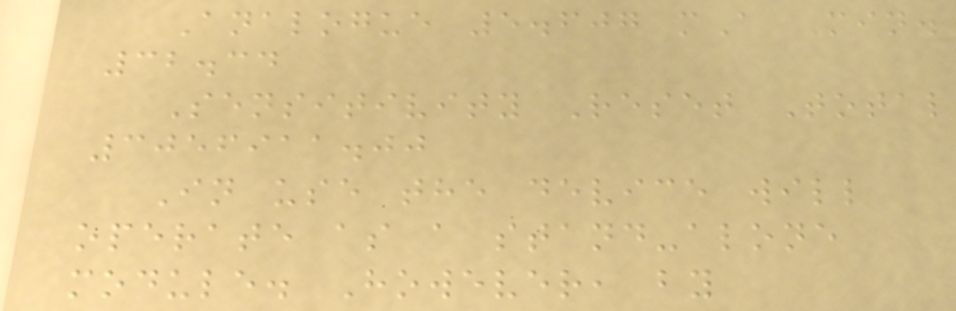Analogue 5.607 mA Min.
32.34
Sensitivity Reset Total
3056911.00
In use the device will
operate as a stand-alone
module. However, by
